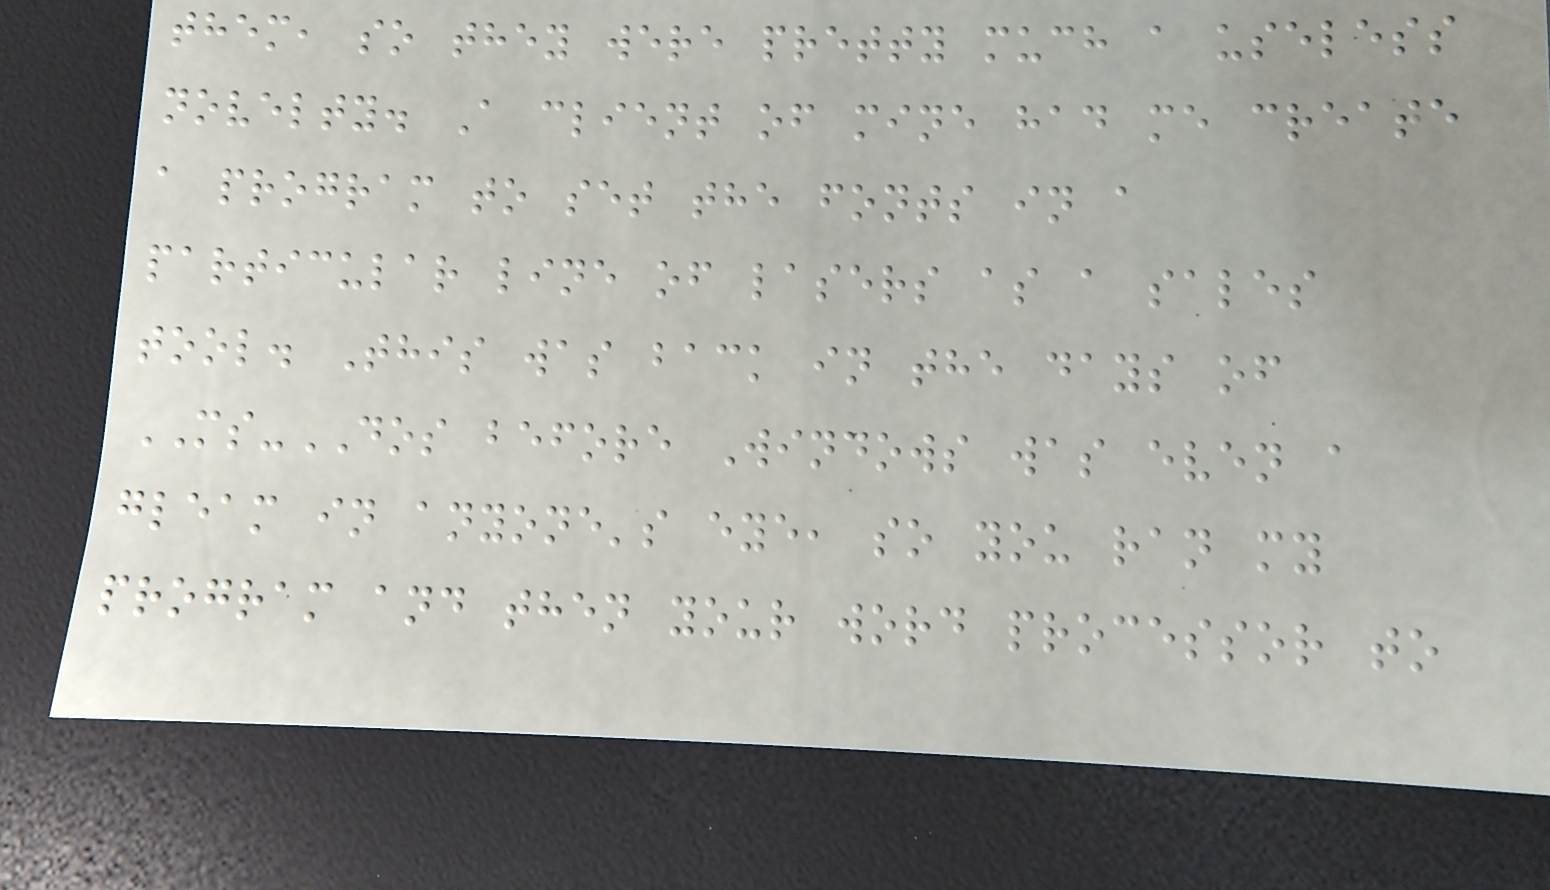them, so they were pretty much a useless
novelty. A client of mine had me create
a program to set the fonts in a
particular line of lasers as a sales
tool. This was back in the days of
MS-DOS before Windows was even a
gleam in anyone's eye, so you ran my
program and then your word processor to
